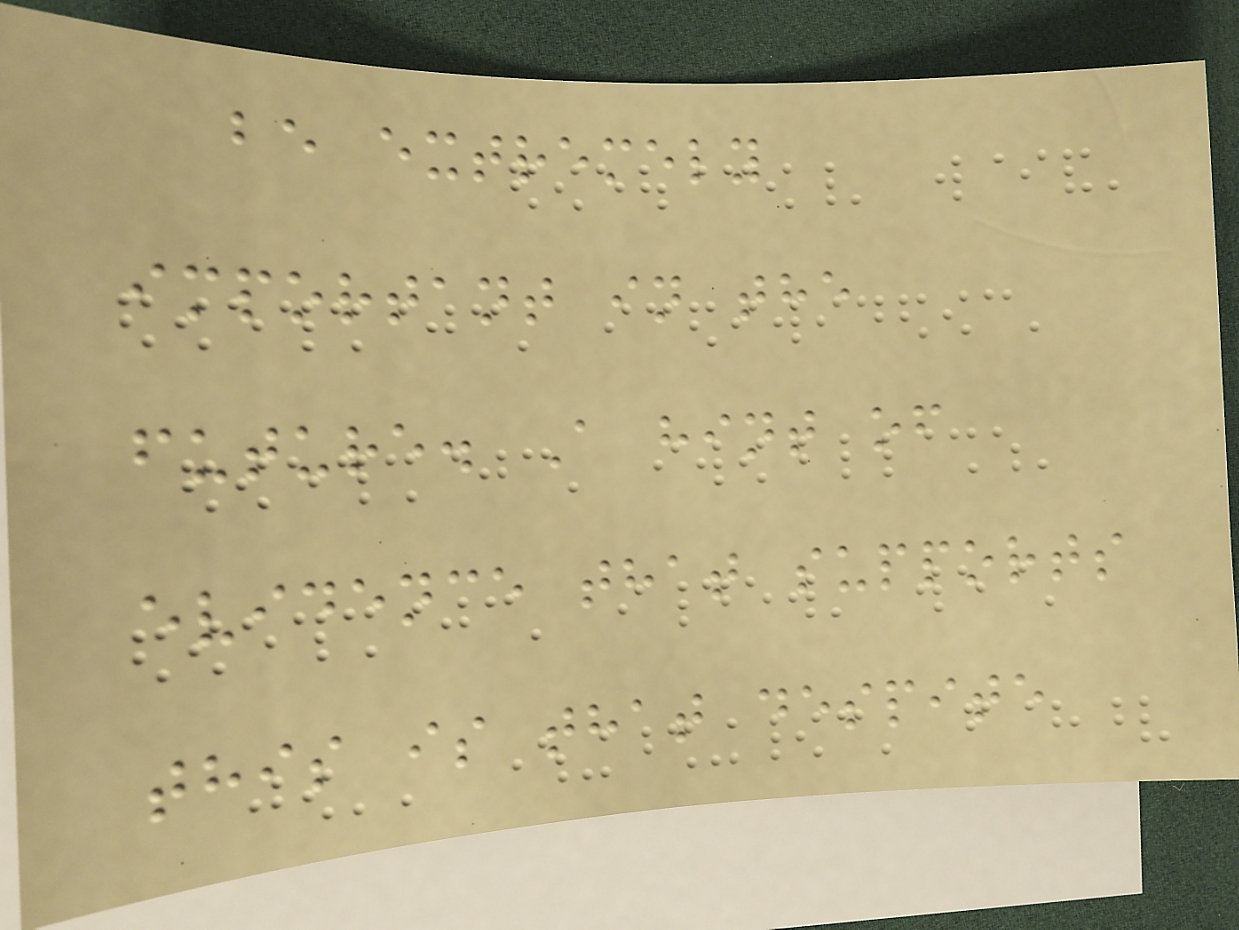be extremely
important in the
future. A hint of
evidence that supports
this is that despite
